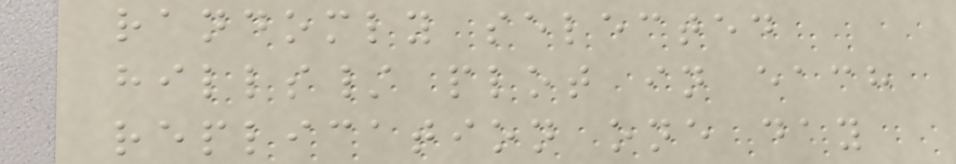randomly selected
hills/ plot in each
replication one day
